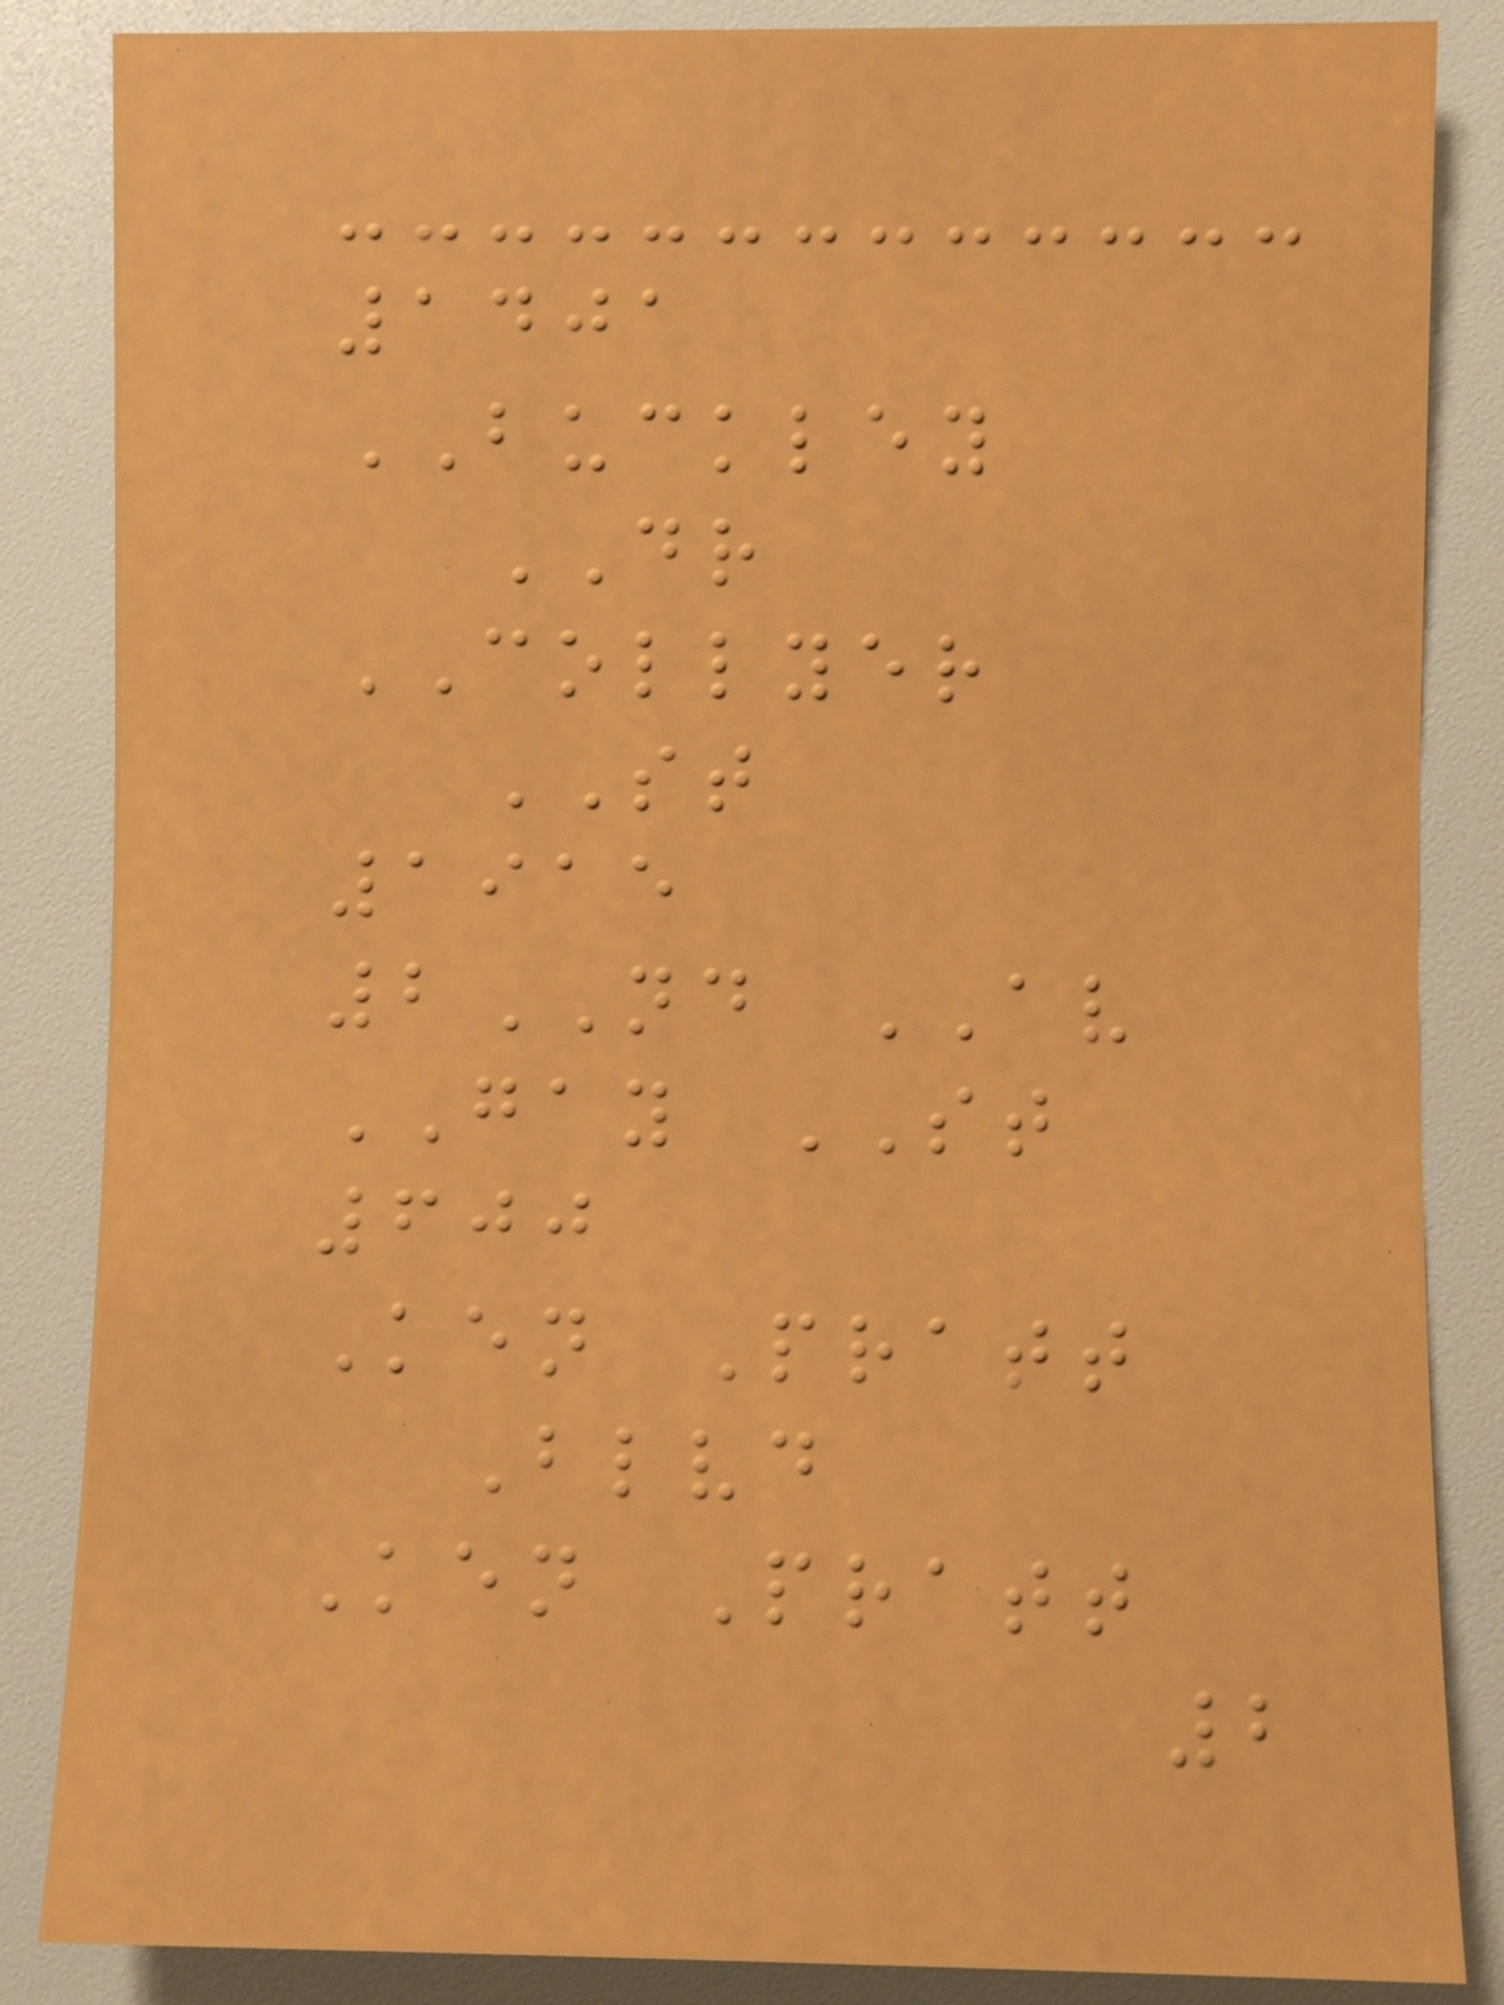1401
BUCKLEY
DR
COLLYER
ST
1915
2ND AV
GAY ST
600
Ken Pratt
Blvd
Ken Pratt
2
